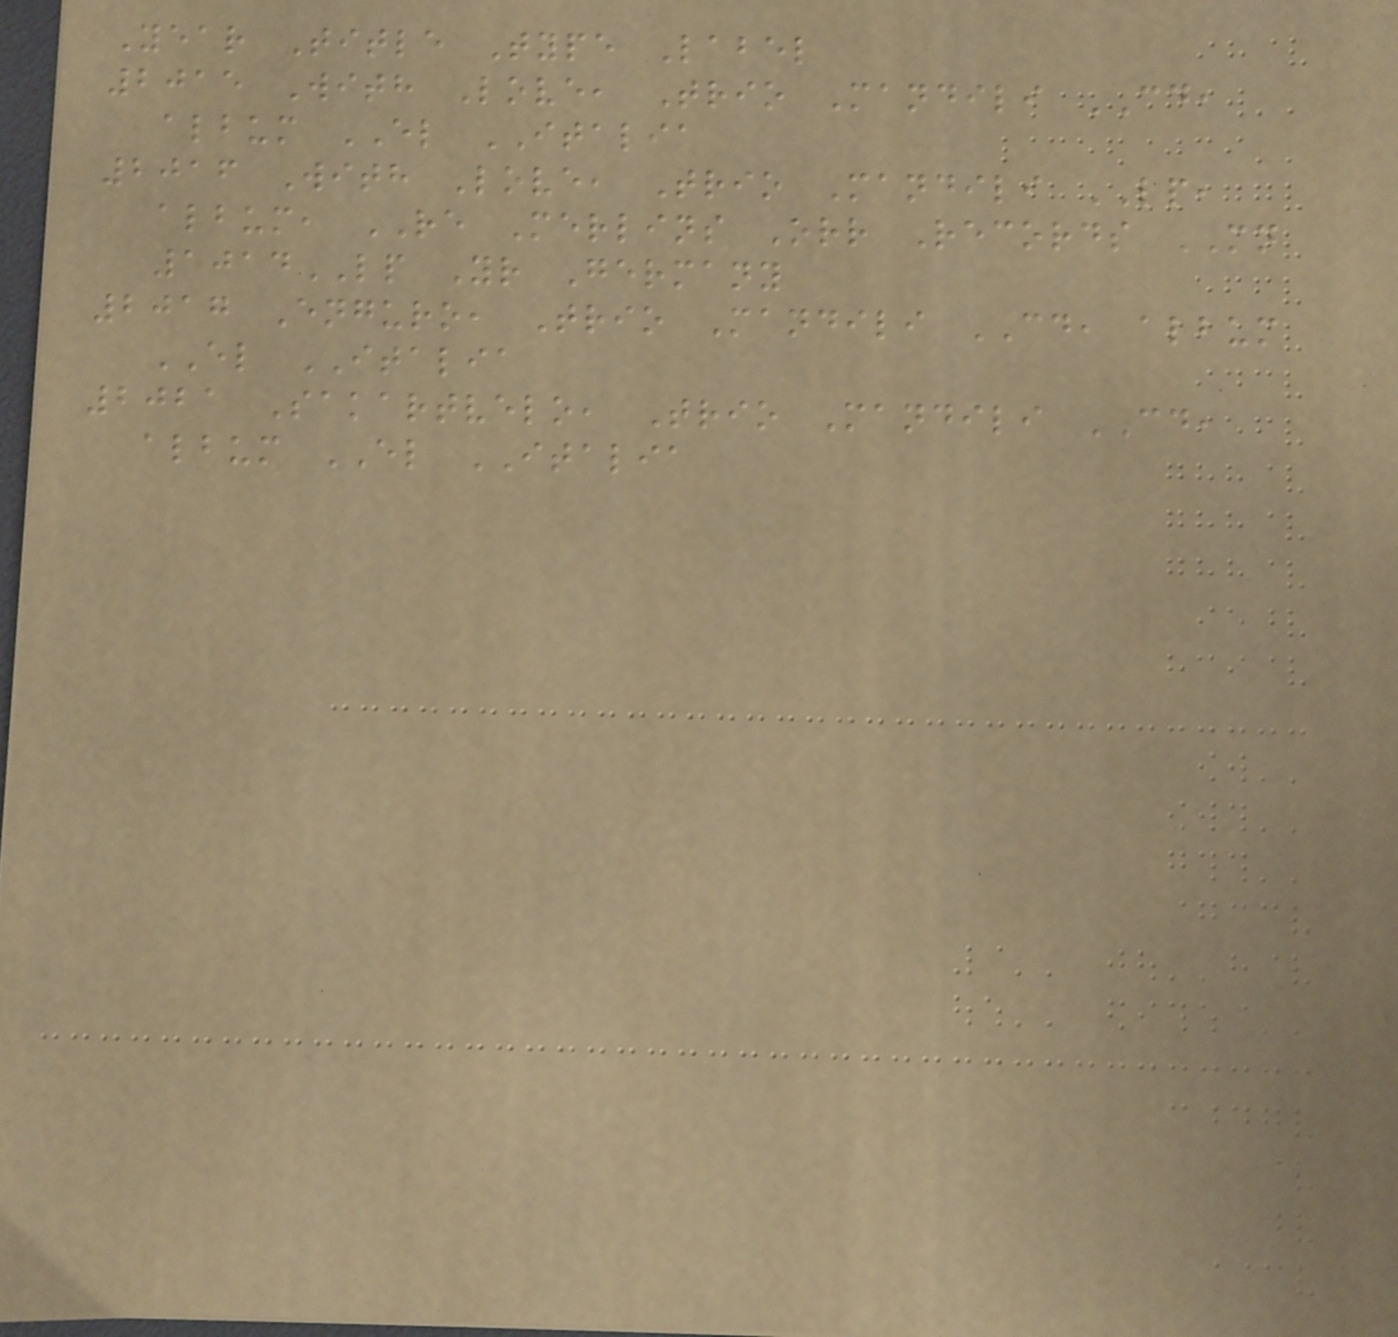Year Title Type Label
2015 With Love, Trio Mandili CD,
album EL ITALIA
2016 With Love, Trio Mandili LP,
album, RE Merlins Orr Records MN
1014LP Yr Germany
2017 Enguro, Trio Mandili CD, album
EL ITALIA
2021 Sakartvelo, Trio Mandili CD,
album EL ITALIA
